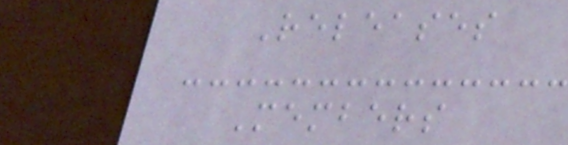Releases
Members
